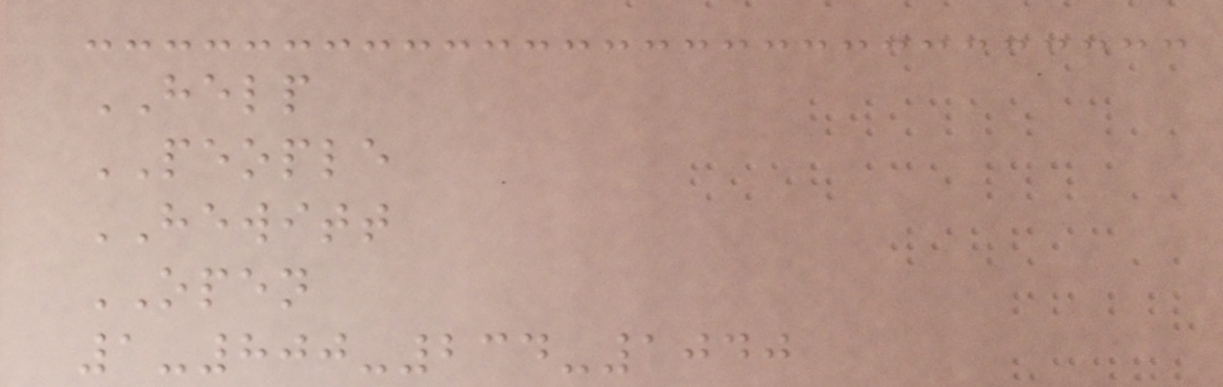HELP
PEOPLE
HEWITT
OPEN
1-800-234-1040
